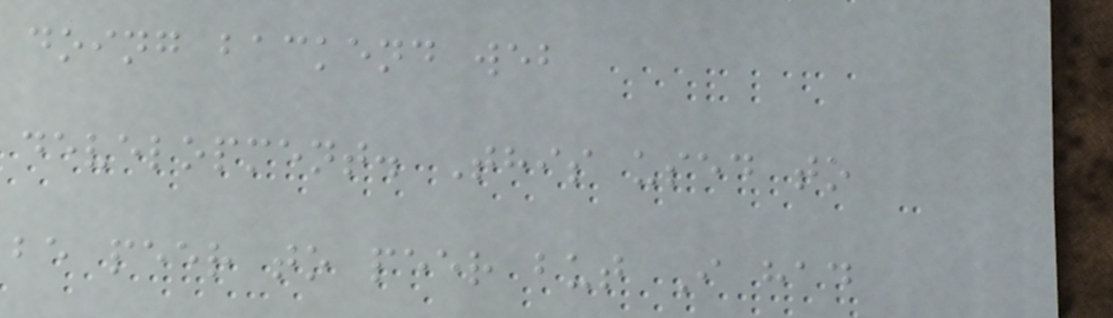doing backend web
development. This used to
be peer to peer but I had
